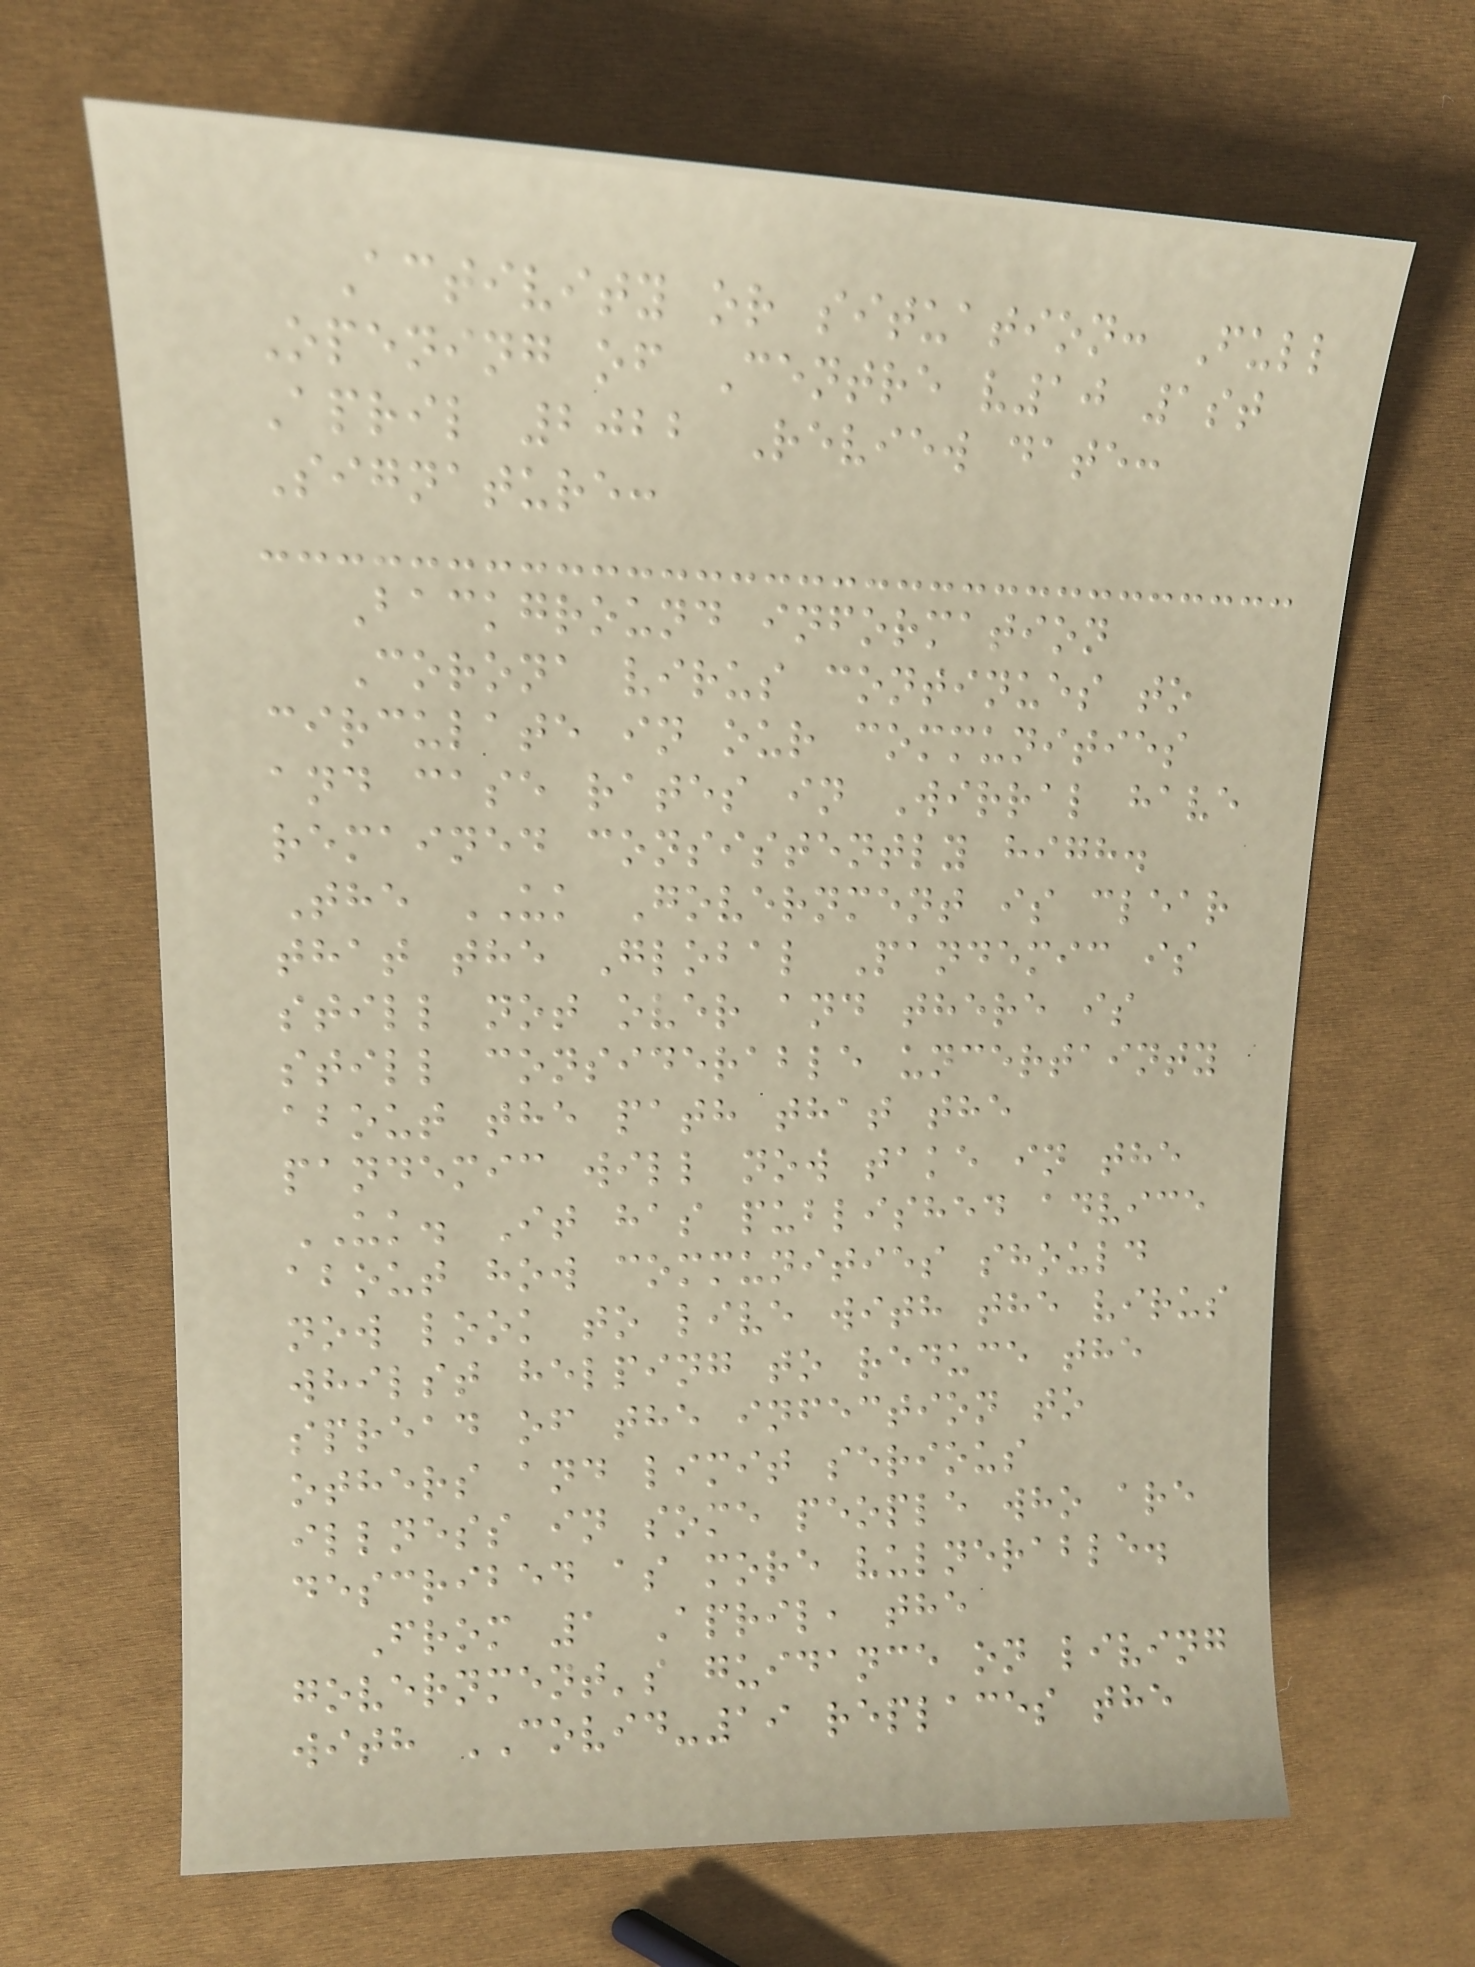Activity or situation: Full
Opening of Centre v10 1st
April 2022 Review date:
Signature:
Background information
Corona virus continues to
circulate in our communities
and case rates in Wirral have
remained consistently high.
The UK Government is clear
that the Global Pandemic is
still not over and there is
still considerable uncertainty
about the path that the
pandemic will now take in the
UK. It has published advice
about how communities should
now look to live with the virus
whilst helping to reduce the
spread of the infection to
others and limit serious
illness in some people who are
described as more vulnerable.
From 1 April, the
government's guidance on living
with COVID-19 replaces the
